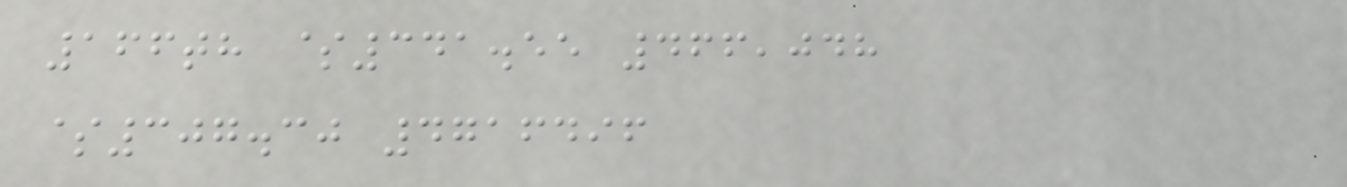166th $341.55 466,048
$307.30 4716496
